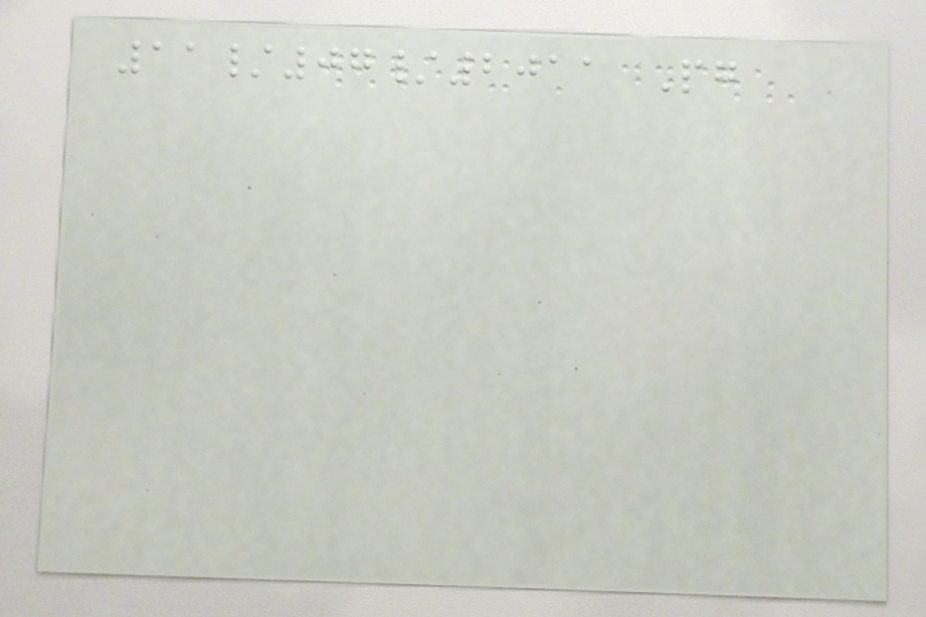11/07/2011 Pg
